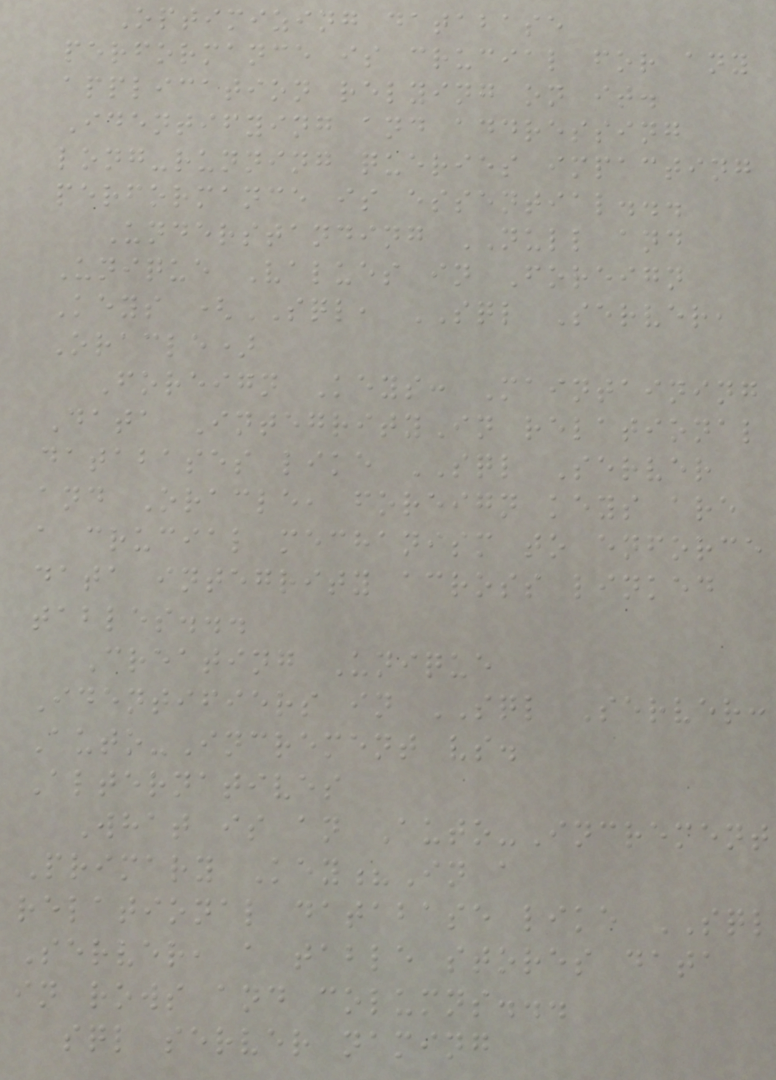Optimizing database
performance is crucial for any
application relying on it.
Identifying and addressing
long-running queries impacting
performance is essential...
Understanding NULL and
Unique Values in Foreign
Keys (SQL, SQL Server,
Oracle)
Foreign Keys: Maintaining
Data IntegrityIn relational
databases like SQL Server
and Oracle, foreign keys are
a crucial mechanism to enforce
data integrity across linked
tables...
Creating Unique
Identifiers in SQL Server:
Auto-Increment vs.
Alternatives
What is an Auto-Increment
Primary Key?In a
relational database like SQL
Server, a table stores data
in rows and columns...
sql server naming
